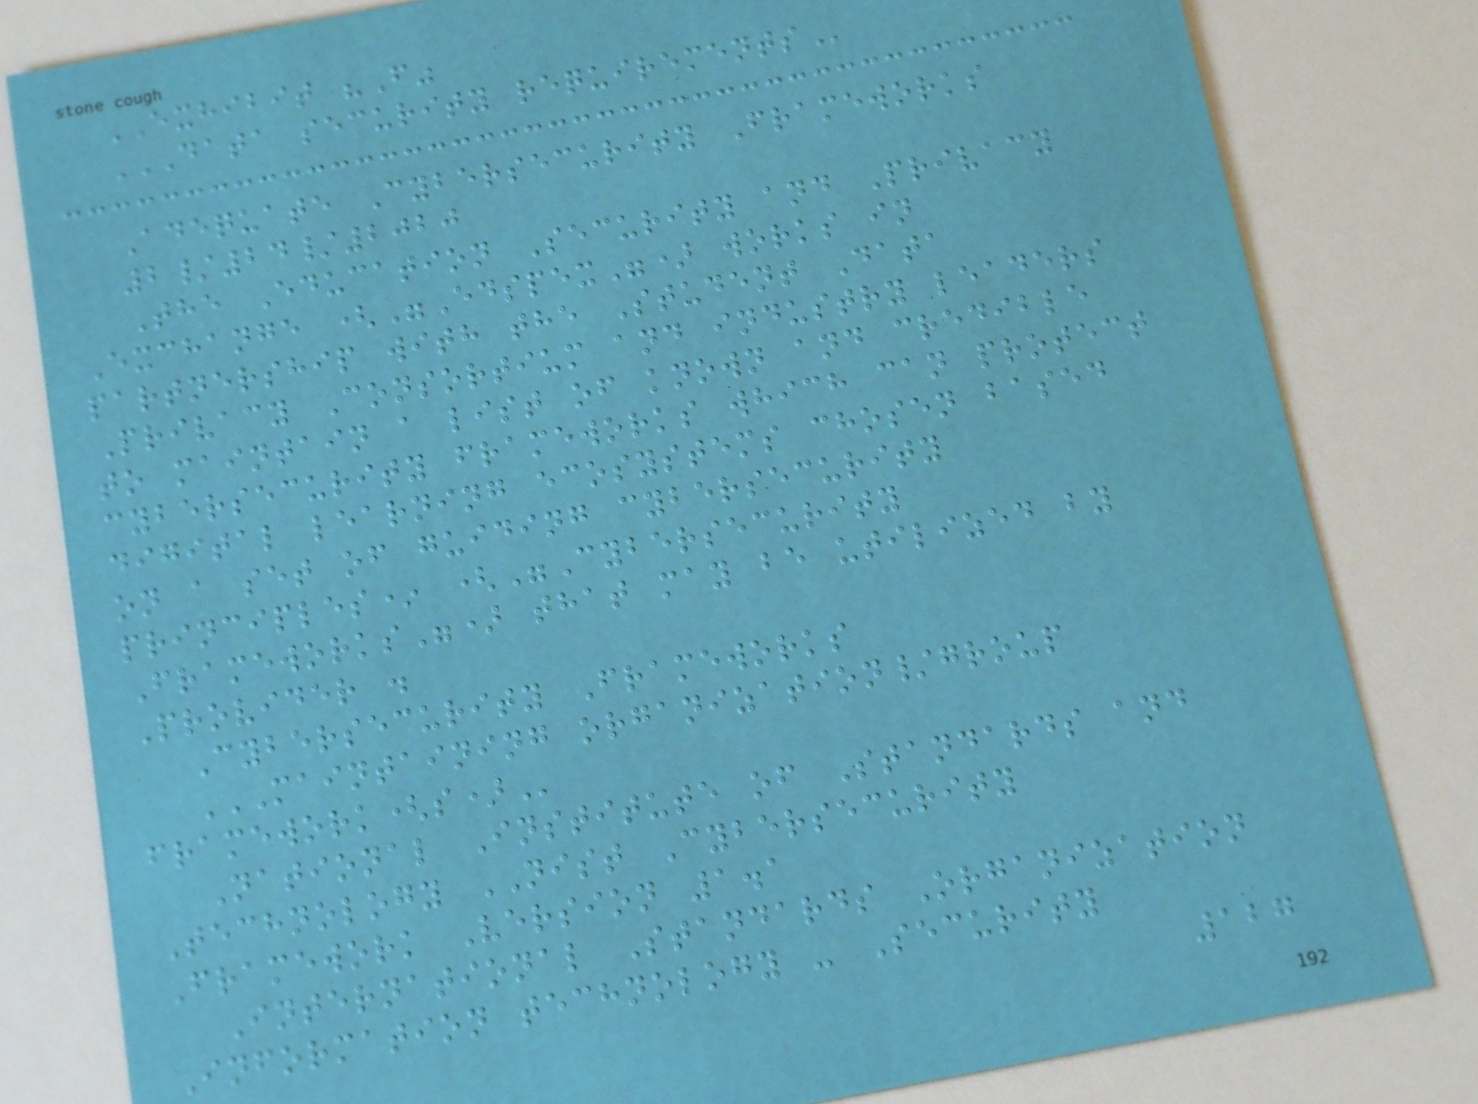EXHIBIT "F"
DATA SECURITY REQUIREMENTS
Adequate Cybersecurity Frameworks
2/24/2020
The Education Security and Privacy
Exchange ("Edspex") works in
partnership with the Student Data
Privacy Consortium and industry leaders
to maintain a list of known and credible
cybersecurity frameworks which can protect
digital learning ecosystems chosen based
on a set of guiding cybersecurity
principles* ("Cybersecurity
Frameworks") that may be utilized by
Provider .
Cybersecurity Frameworks
MAINTAINING ORGANIZATION/GROUP
FRAMEWORK(S)
National Institute of Standards and
Technology NIST Cybersecurity
Framework Version 1.1
International Standards Organization
Information technology - Security
127
